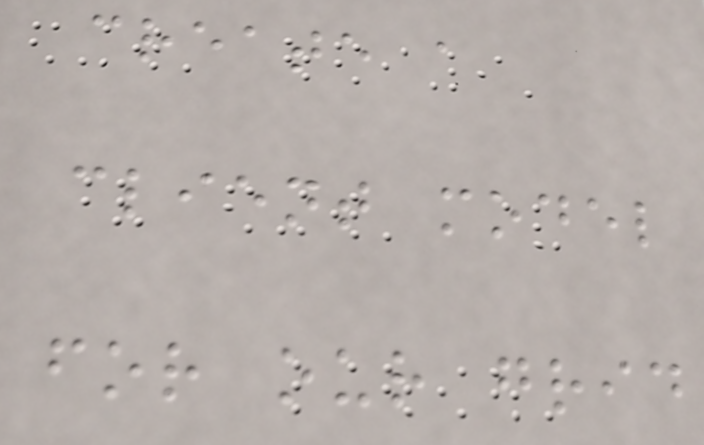create a
client model
for our grid
